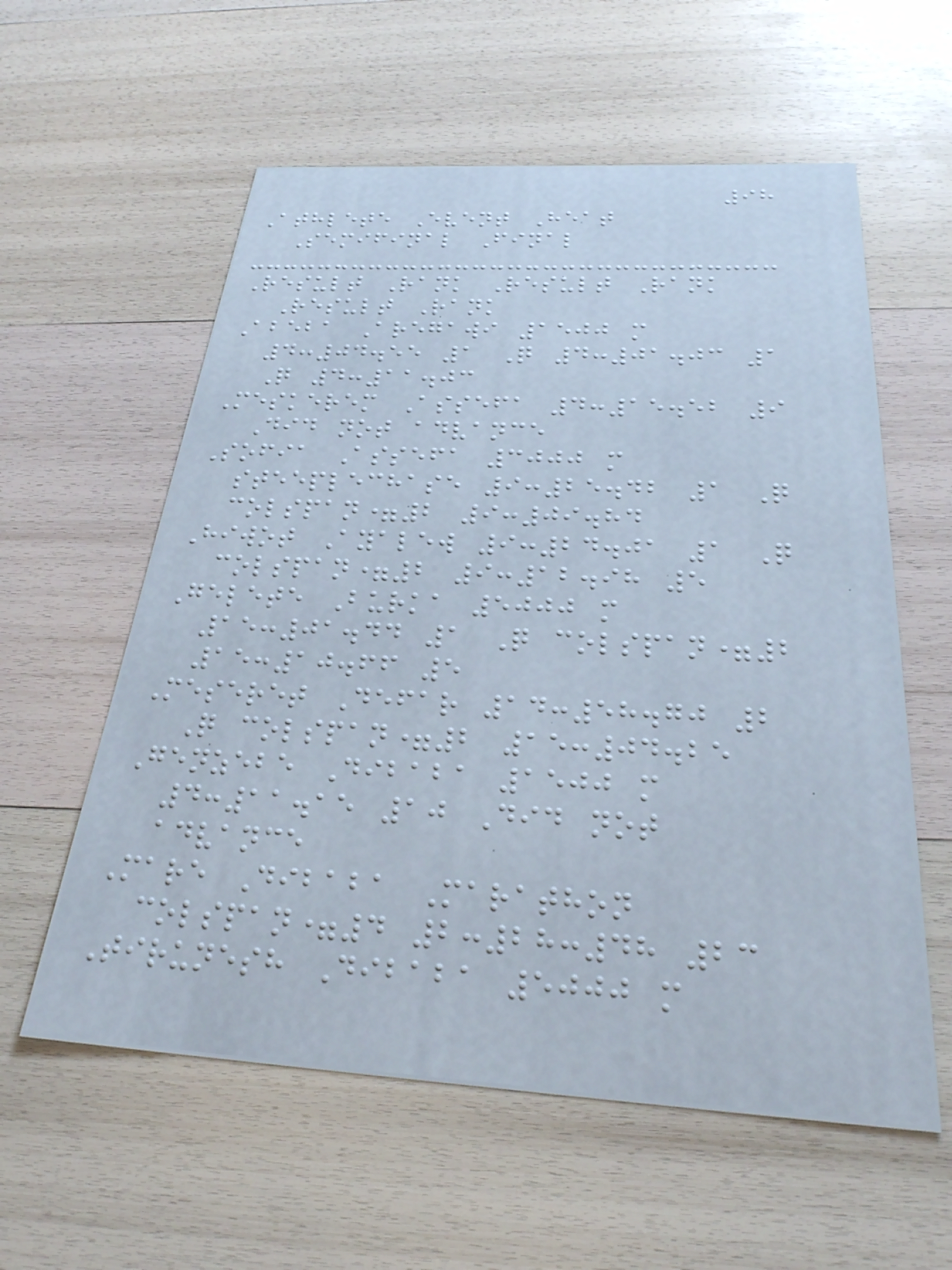98
Athlete Event Heat
Semifinal Final
Result Rank Result Rank
Result Rank
Abeba Aregawi 1500 m
4:04.55 1 Q 4:01.03 1
Q 4:11.03
Meskerem Assefa 4:15.52 9
Did not advance
Sofia Assefa 3000 m
steeplechase 9:25.42 1 Q
colspan=2 9:09.84
Hiwot Ayalew 9:24.01 1 Q
colspan=2 9:12.98 5
Gelete Burka 5000 m
15:01.44 1 Q colspan=2
15:10.66 5
Meseret Defar 14:58.70 2
Q colspan=2 15:04.25
Genzebe Dibaba 1500 m
4:11.15 10 Did not
advance
Mare Dibaba Marathon
colspan=4 2:28:48 23
Tirunesh Dibaba 5000 m
